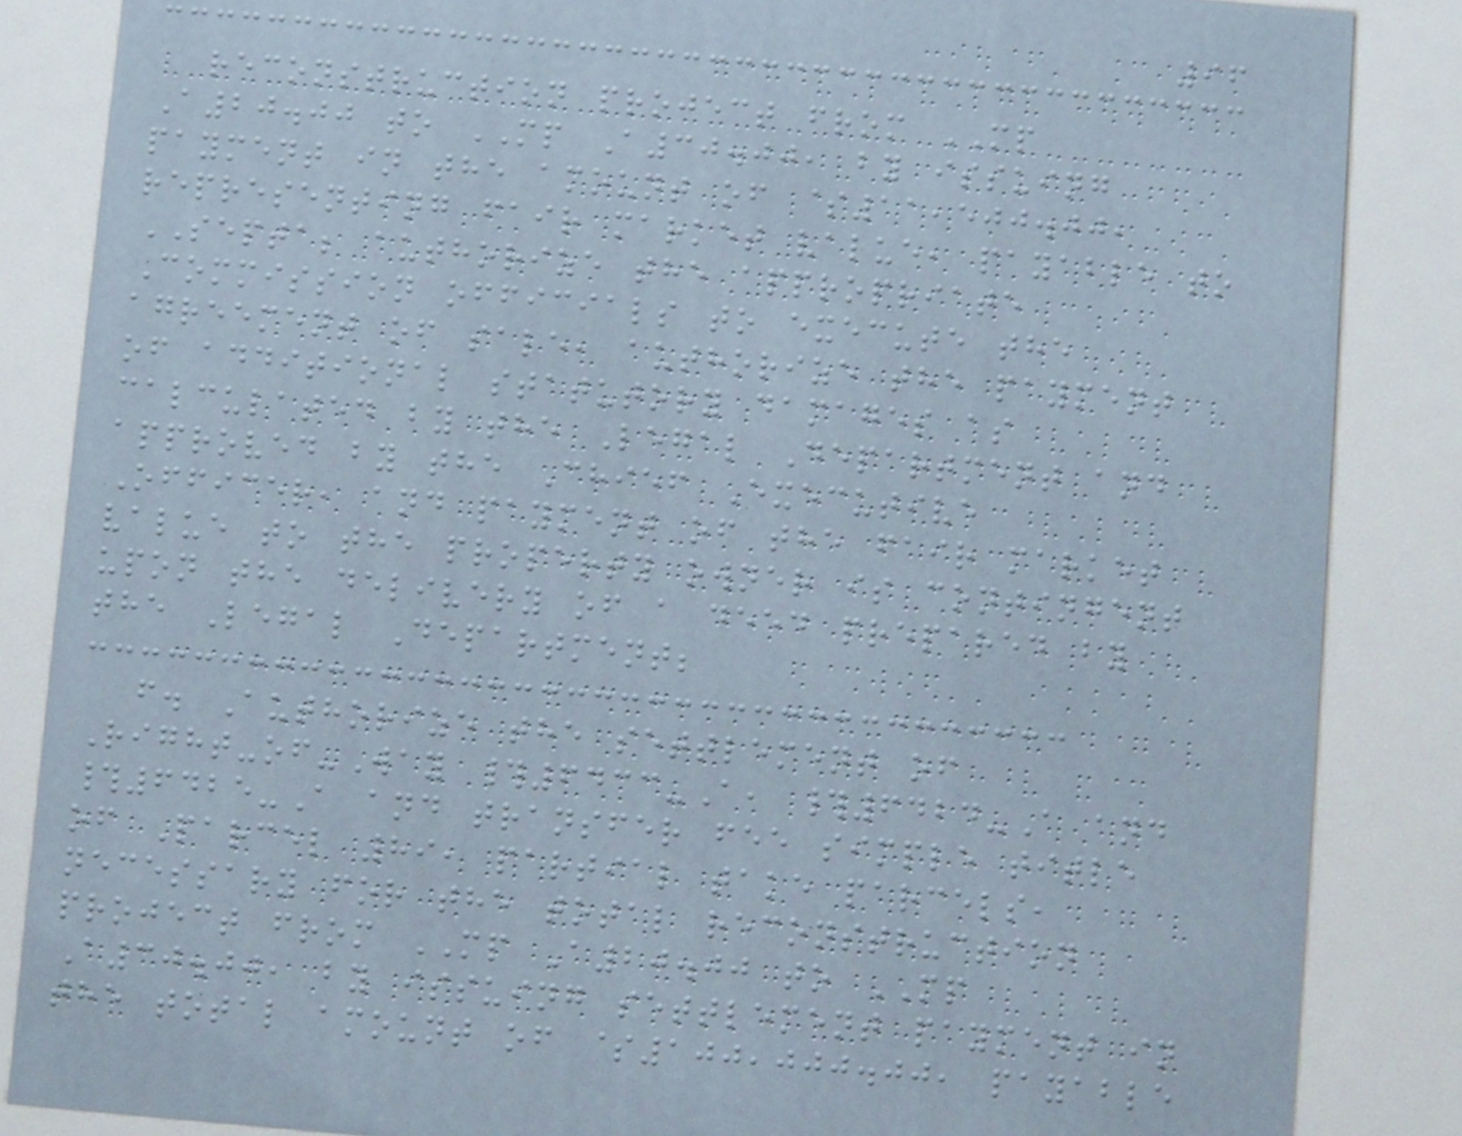96
reconstruction project from MP
A20.00 to MP A30.00, by issuing
payment in the amount of $11,500.00,
representing fair market value, payable to
SEPTA; authorize the appropriate
Commission officials to execute the
agreement of sale, authorize the payment
of additional statutory damages as
calculated by the Legal Department and
approved by the Chief Executive
Officer, and payment of the fair market
value to the property owner is contingent
upon the delivery of a deed prepared by
the Legal Department;
f. Authorize the settlement of
Right-of-Way #6433-A, #6424-A and
#6425-A and transfer fee simple title
of Parcel 89, partial take parcels,
necessary for the total reconstruction
project from MP A20.00 to MP
A30.00, by issuing settlement payment in
the total amount of $100,000.00, payable
